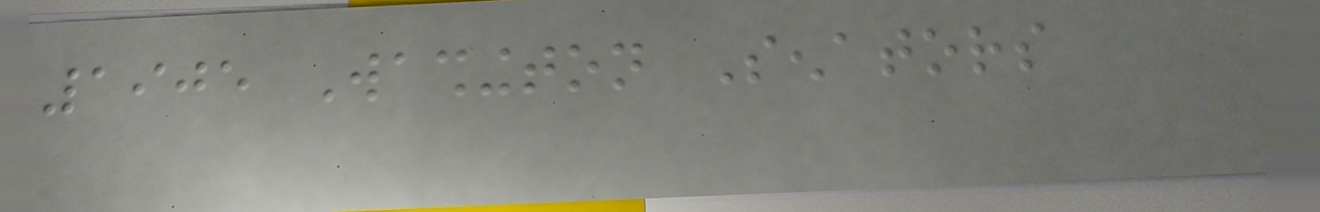1905 Washington Senators
